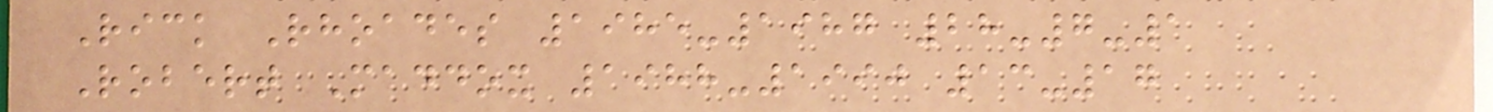Rick Rhoades 1985-1987 28-7-1
Robert Maddox 1988-1990 13-17
